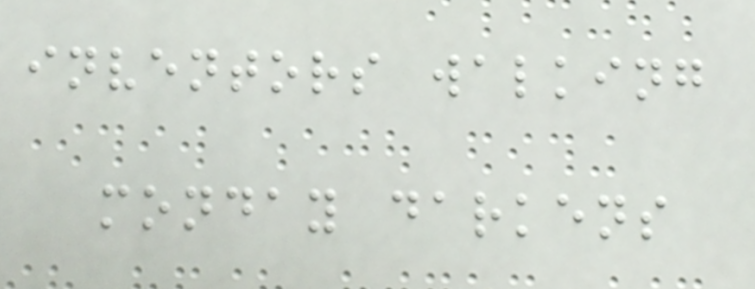inventors walking
monday darkens
